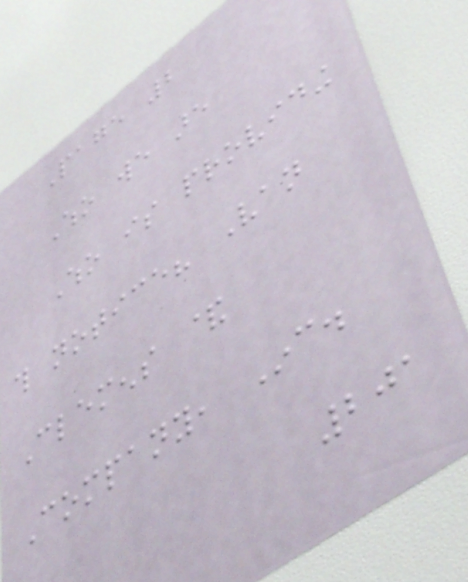Page 2
Who we are
Who is providing
this notice? Van
Clemens &
Company, Inc.
201
